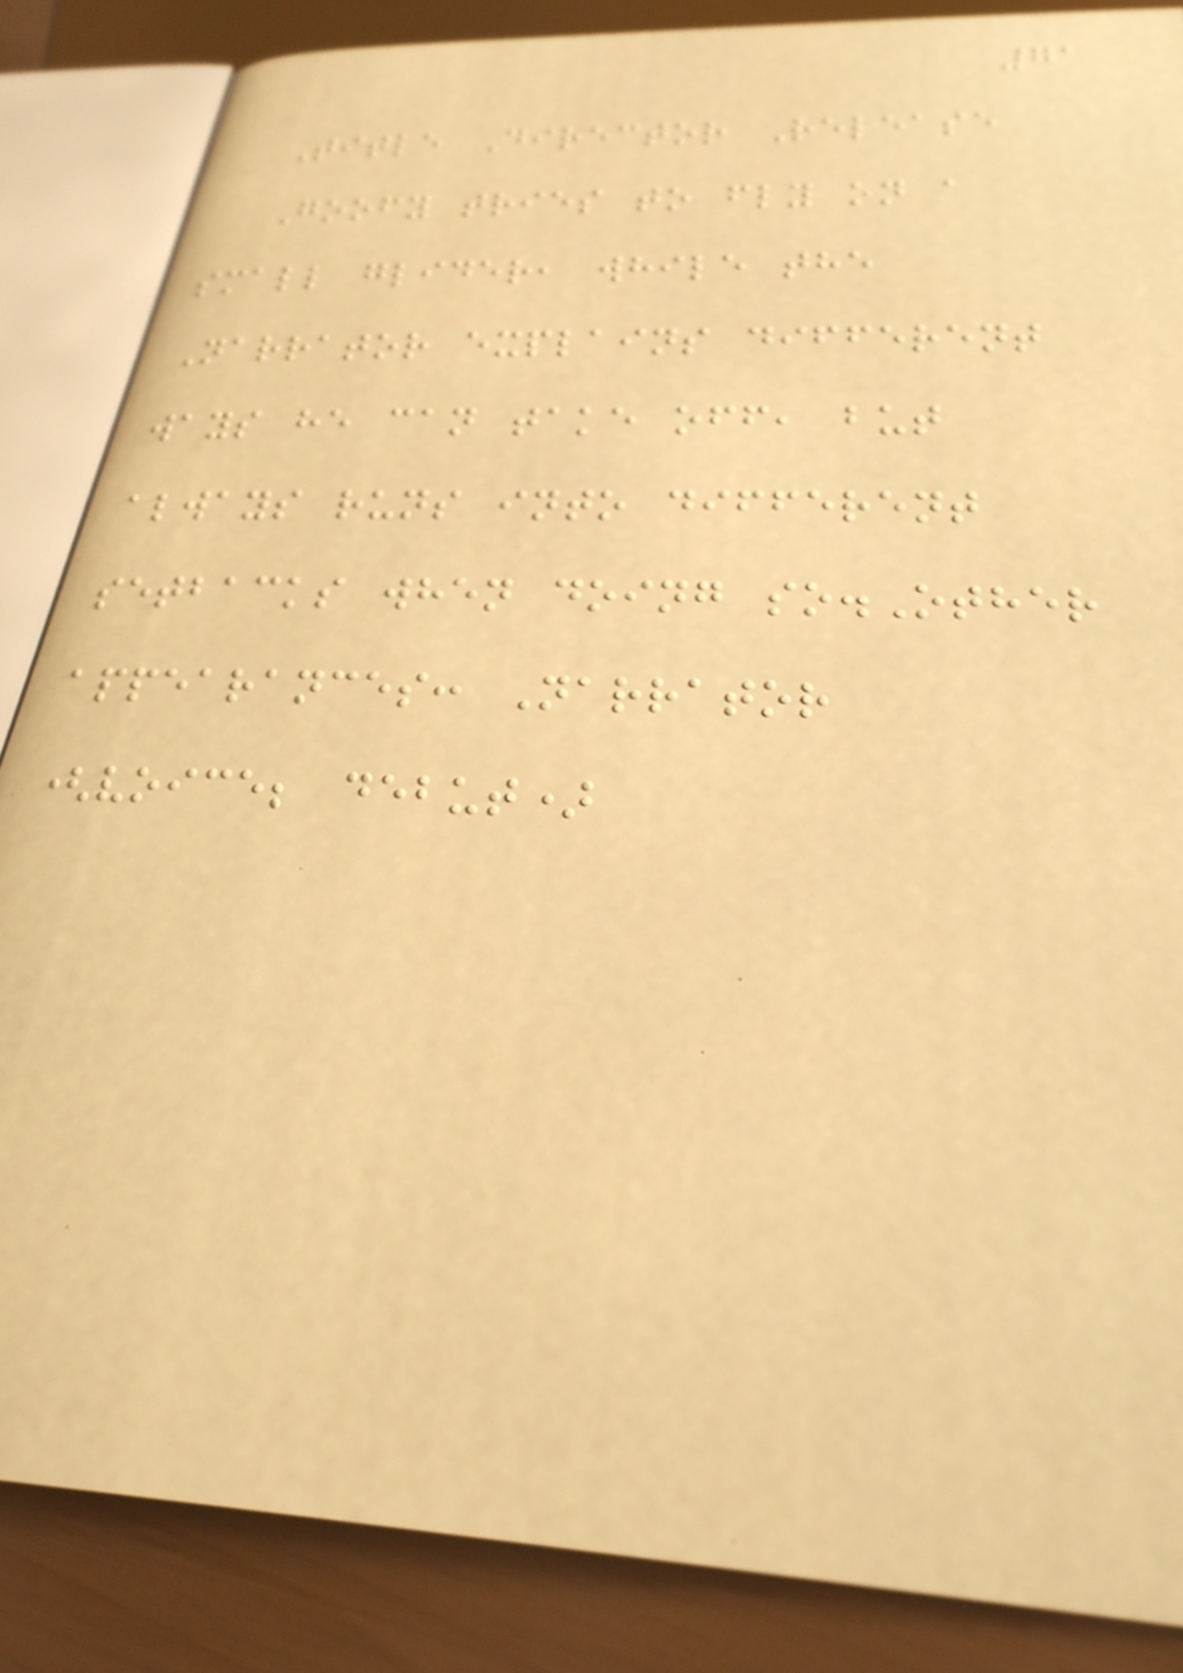71
Title Director Release
Goofy tries to fly on a
small glider, while the
Narrator explains different
ways he can take off, but
always runs into different
setbacks when doing so.Other
appearances: Narrator
(voice; debut)
